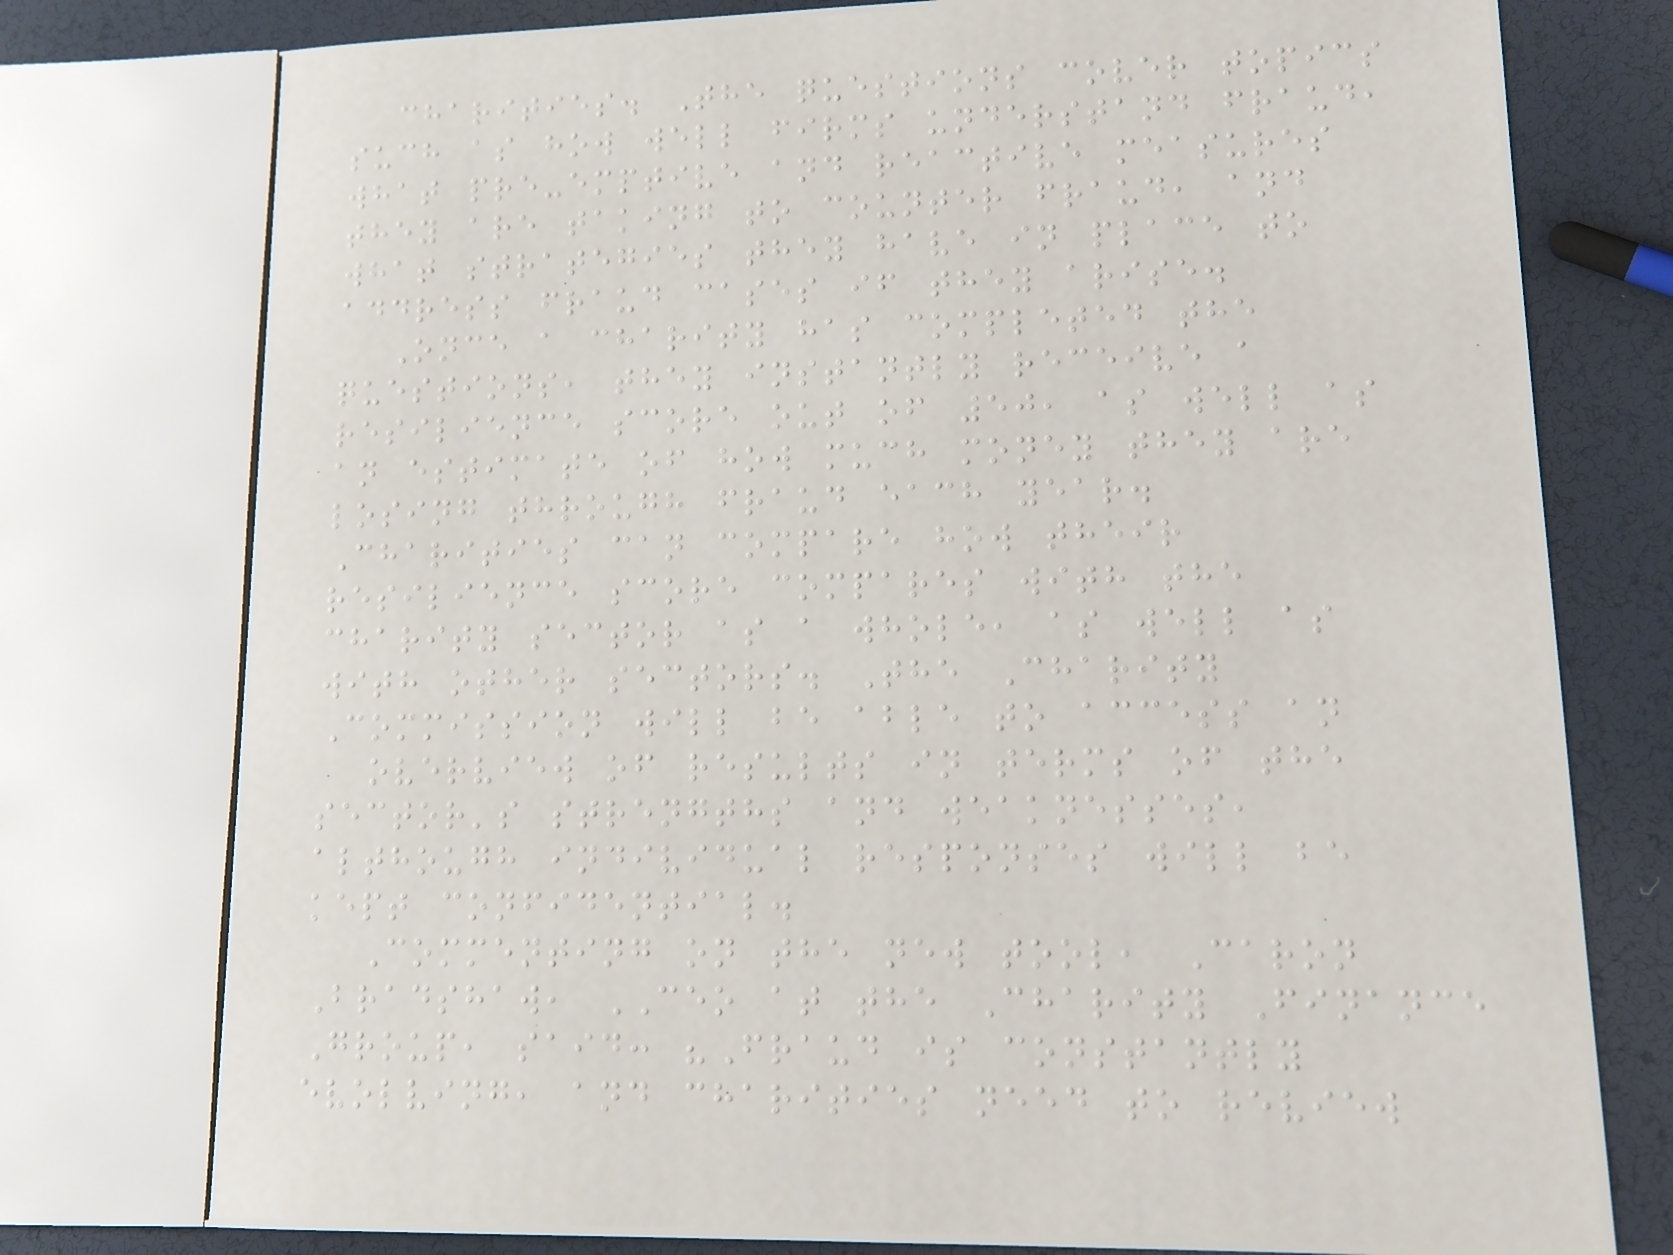charities. The questions cover topics
such as how well firms understand fraud,
what pre-emptive and reactive measures
they are taking to counter fraud, and
what strategies they have in place to
address fraud cases if they arise.
Once a charity has completed the
questions, they instantly receive a
resilience score out of 50, as well as
an estimate of how much money they are
losing through fraud each year.
Charities can compare how their
resilience score compares with the
charity sector as a whole, as well as
with other sectors. The Charity
Commission will be able to access an
overview of results in terms of the
sector's strengths and weaknesses,
although individual responses will be
kept confidential.
Commenting on the new tool, Caron
Bradshaw, CEO at the Charity Finance
Group, said: "Fraud is constantly
evolving, and charities need to review
